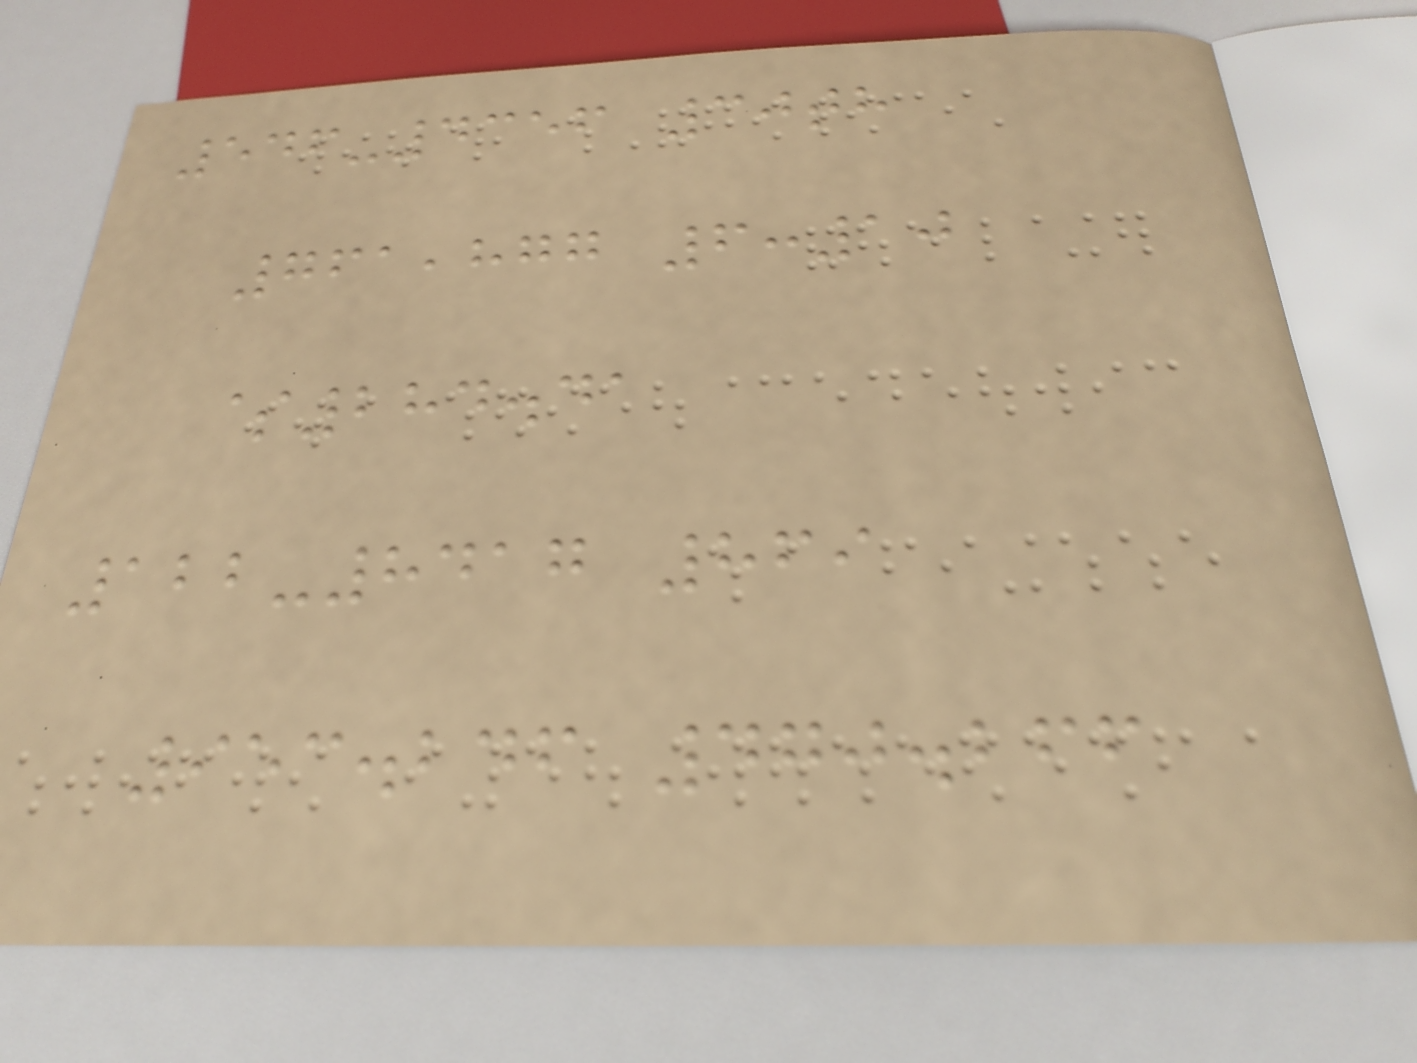546-4356 30th
761,877 6:10
$284.41
122-8417 869
953.246 470.266
